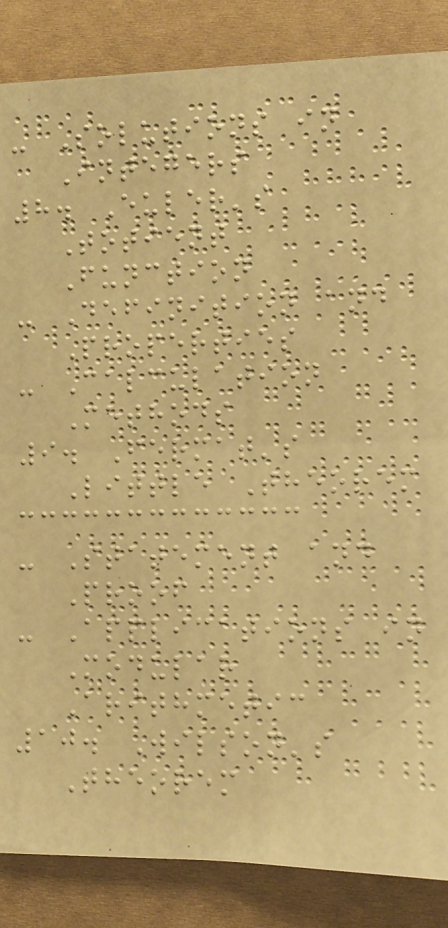- Solutions in
Integers
8. Euler's
Totient
Function
- Definition and
Properties
- Calculation
Methods
9. Fermat's
Little Theorem
- Statement and
Proof
- Applications in
Modular
Arithmetic
10. Wilson's
Theorem
